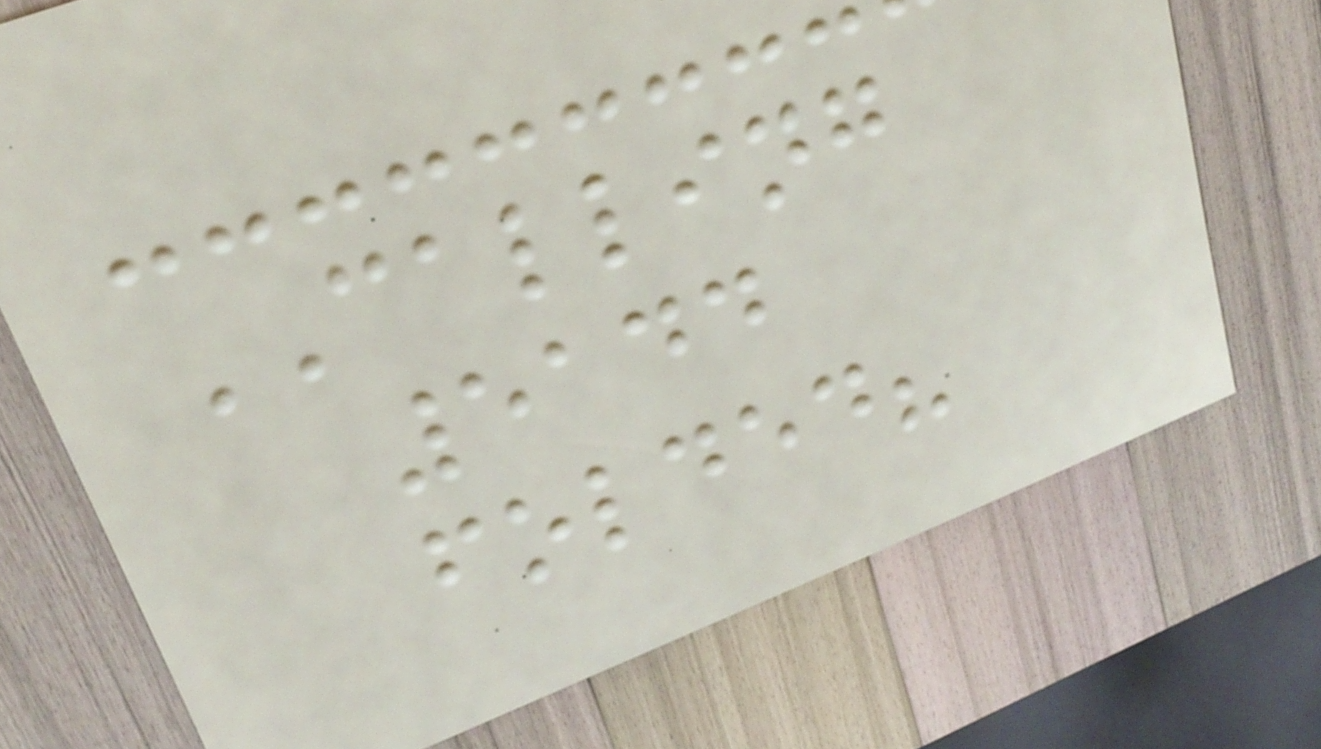CALLING
5144
folded?
